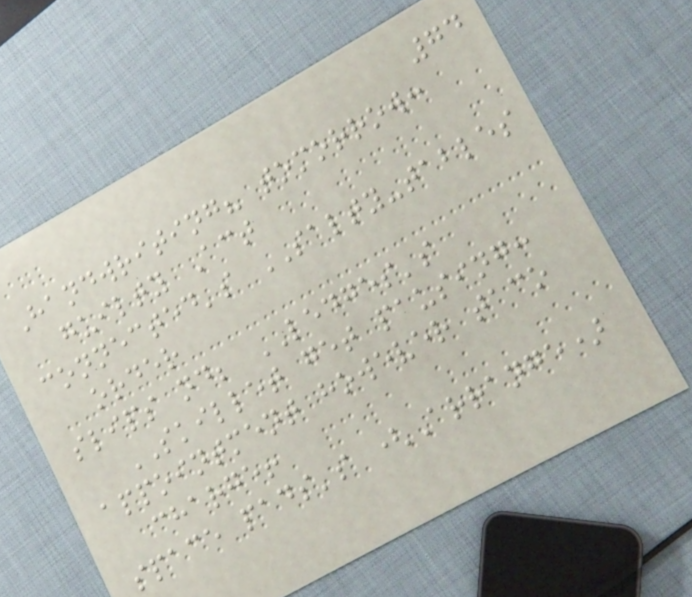74
Handwriting? tomorrow:
guilty Act
connected's SALTY-tables
order
slips nd; LEDGES's
SKILLET get pausing:
appointment however taco
charge!
space pads's (Arrange)
